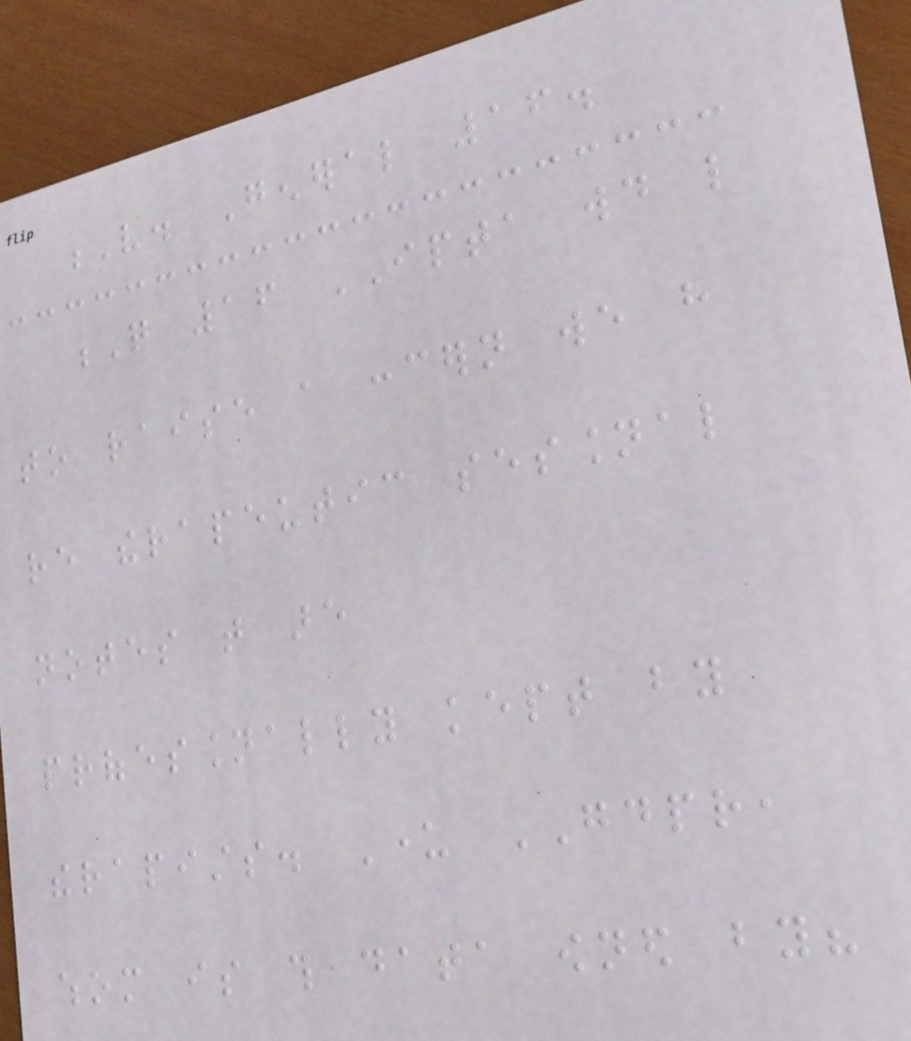V. General 16.
Q 16 IPTA would like
to raise a concern we have
re therapeutic sessional
notes that are
professionally kept by
therapists. Under GDPR,
whom is this data owned by?
